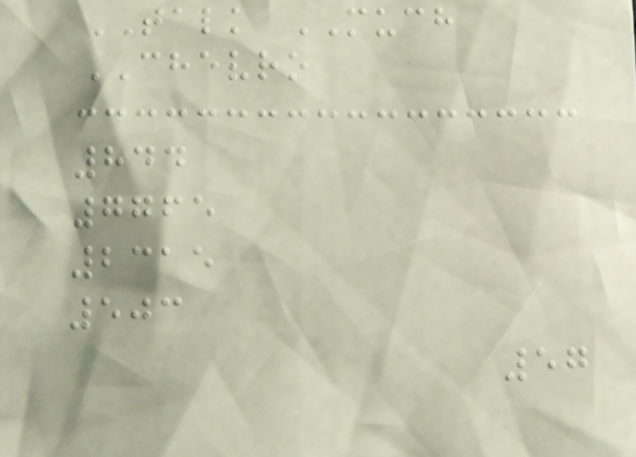TALK MUCH
CHEVRO
844
7765
2315
503
57
